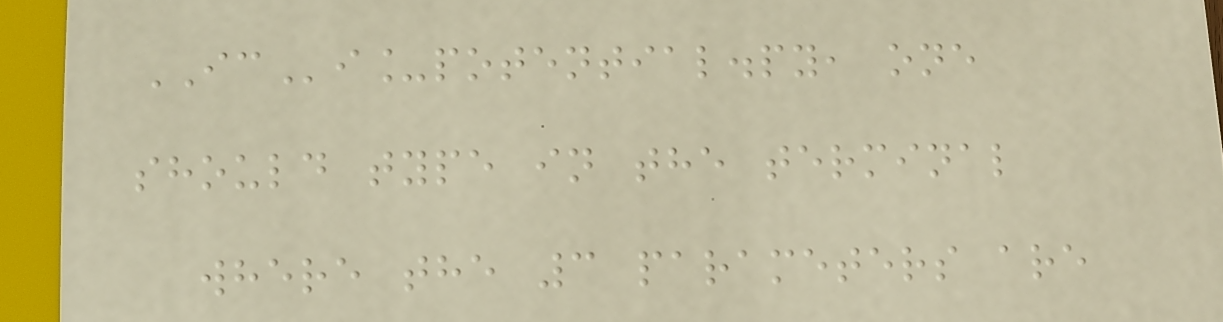ICi_potential.py, one
should type in the terminal
where the 3 parameters are
